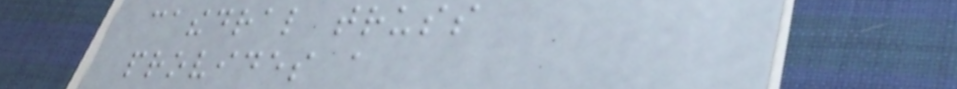cathedral truss
provides a
